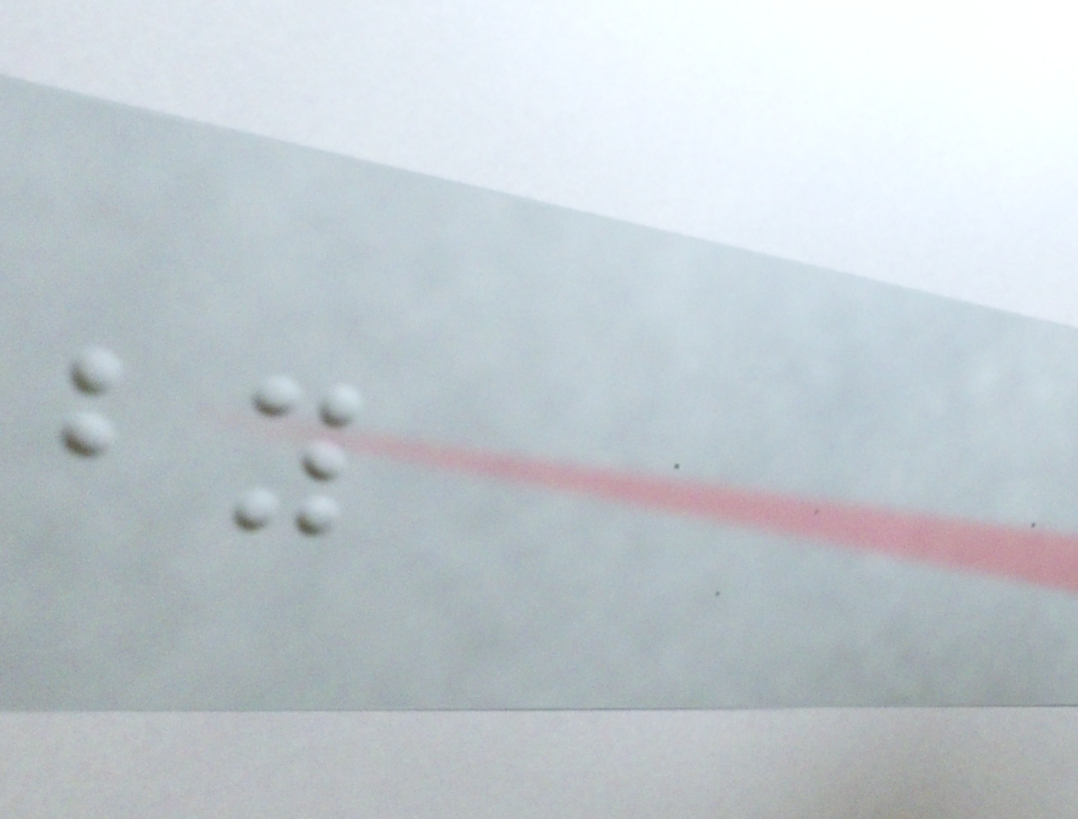by
